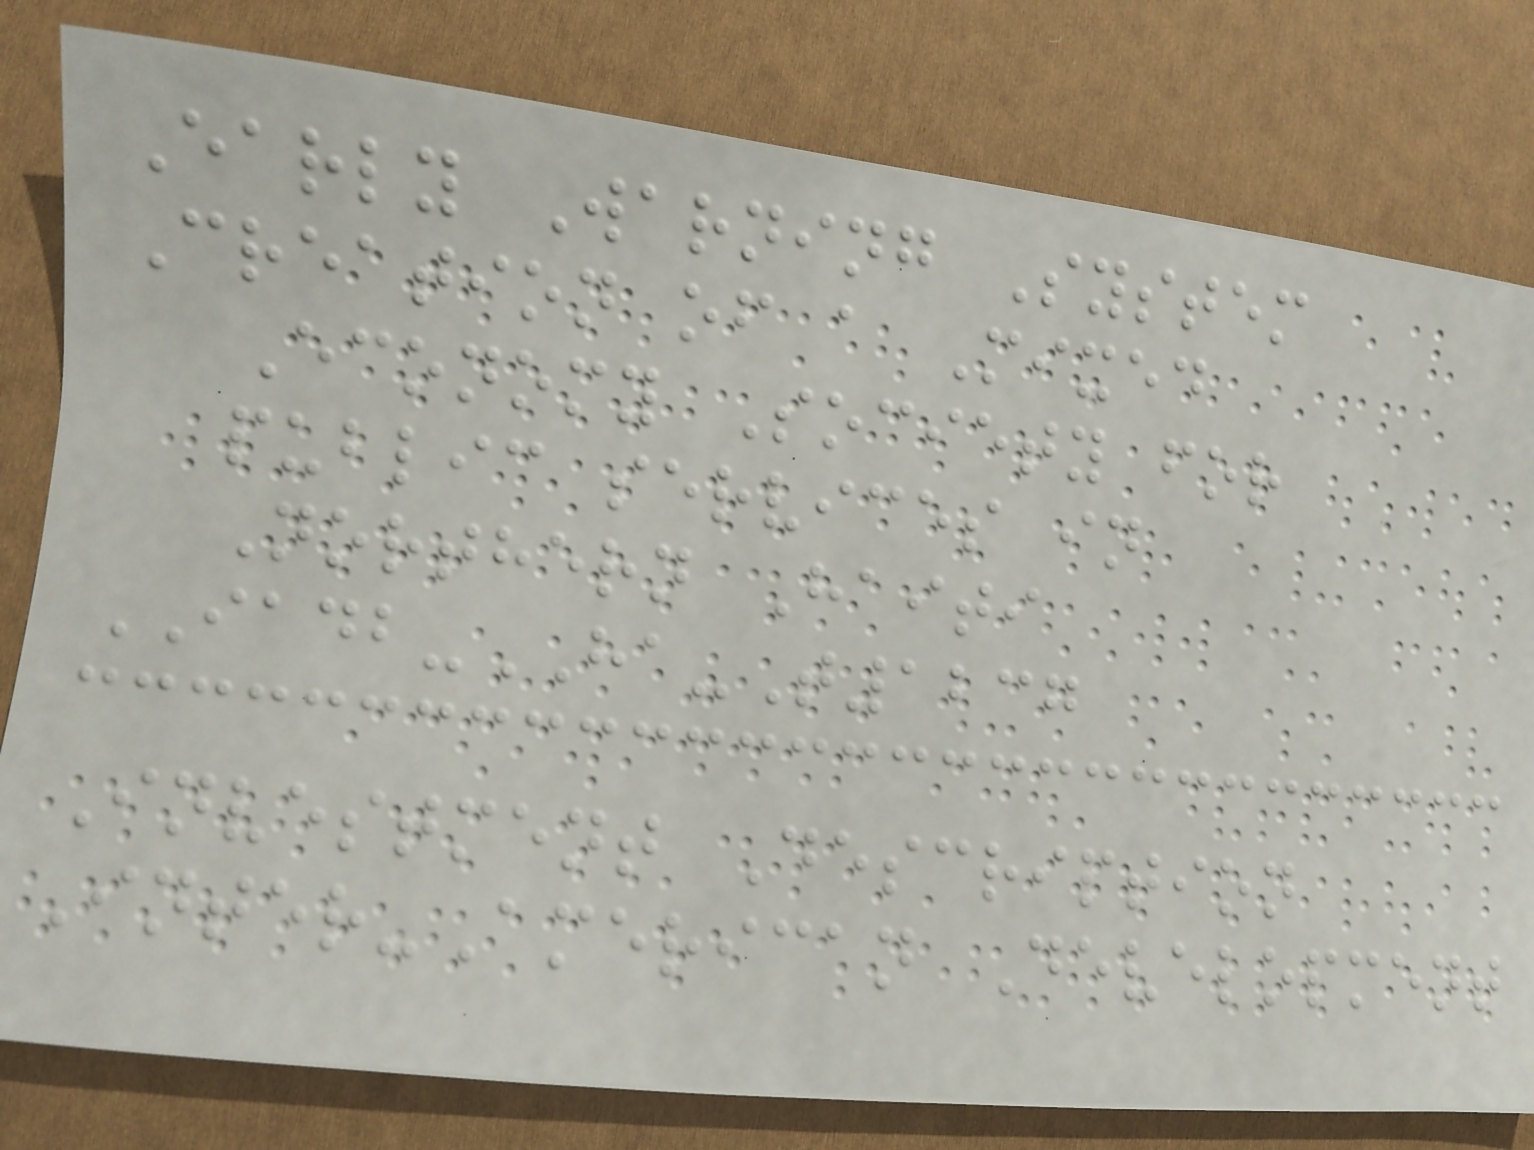Early Warning System
Creation of a Mixed
Economy Society for
public services in
Northern Haiti
IADB-HA-T1237
Investment Description
Inter-American Development
